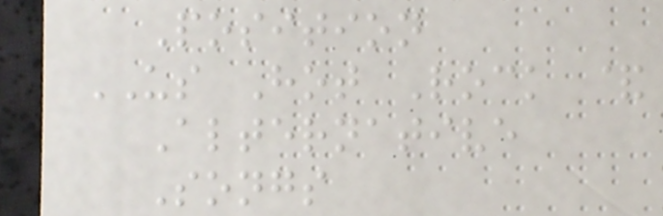Position
US Hot Rock &
Alternative
Songs
